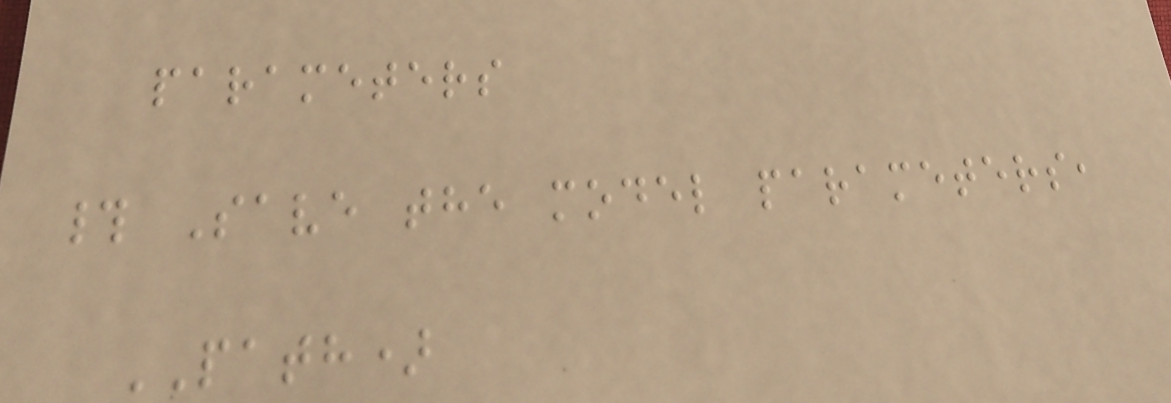parameters
# Save the model parameters,
PATH)
